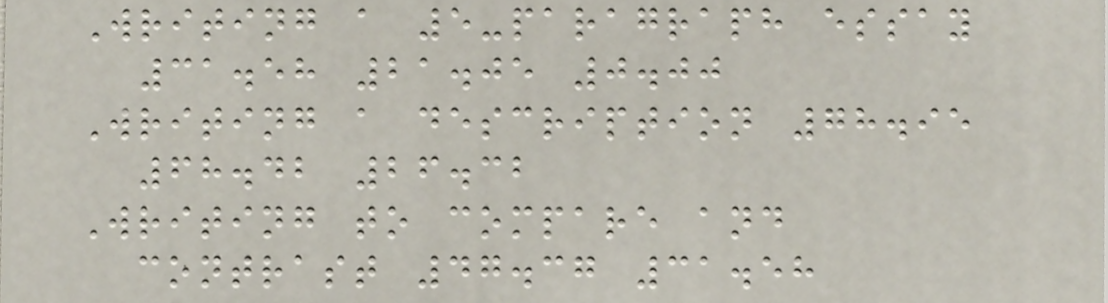Writing a 5-paragraph essay
31.58 21.05 0.00
Writing a description 78.95
68.42 26.32
Writing to compare and
contrast 47.37 31.58
